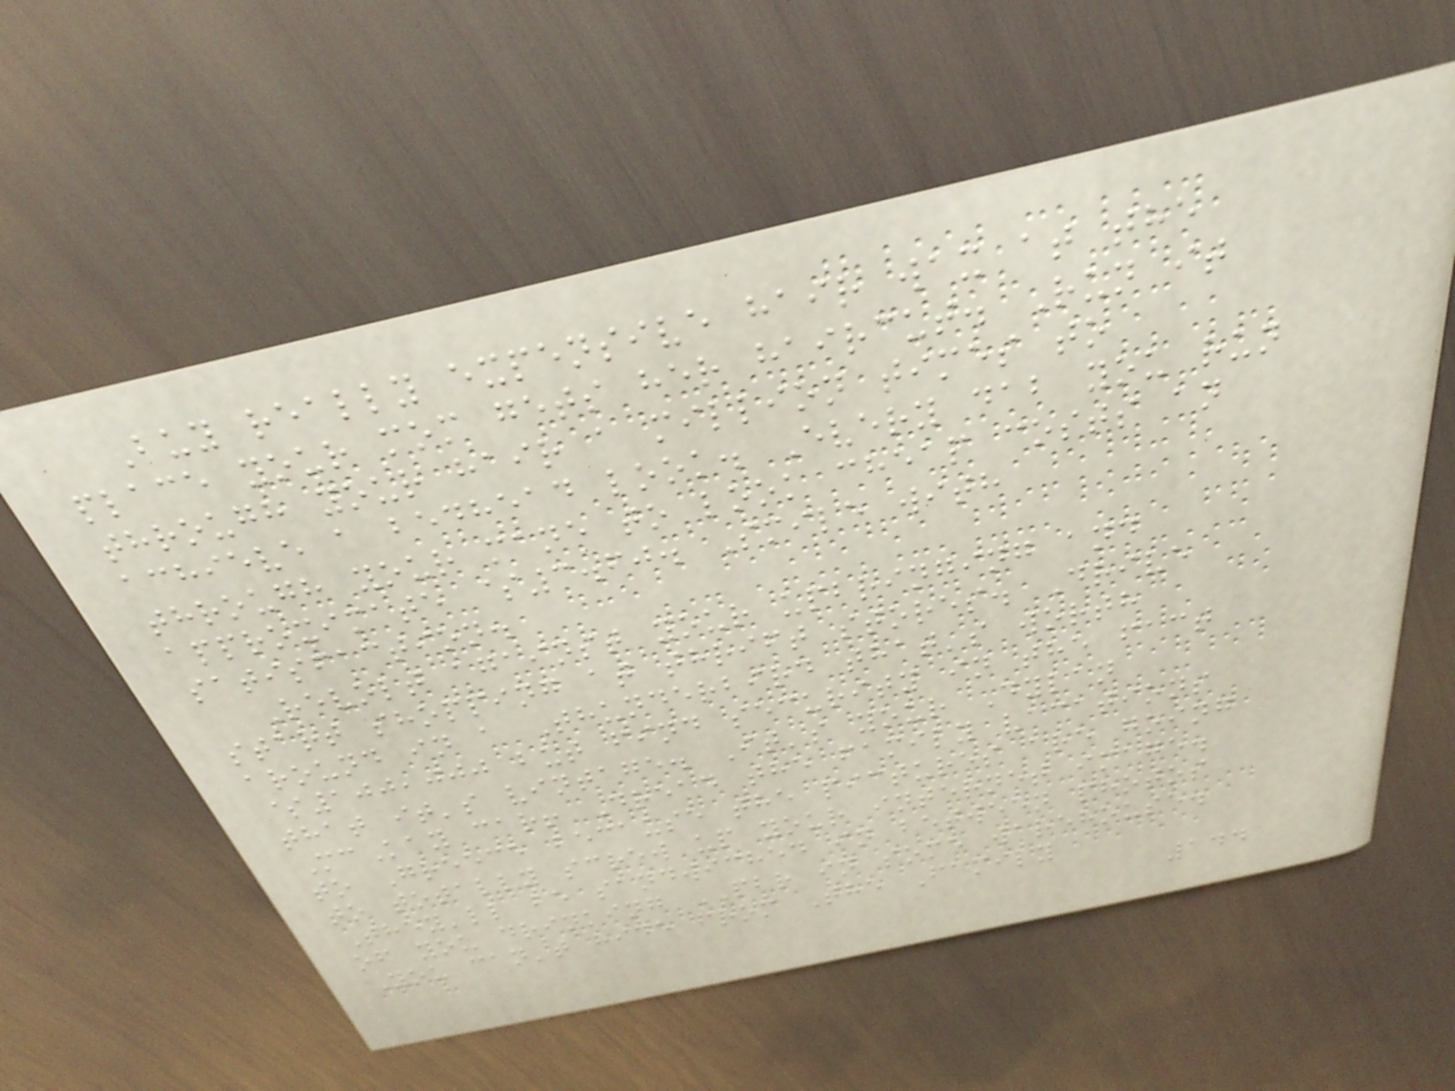Buy really expensive hair wax at the
place your mom gets her haircut. Run it
through your hair a million times to
achieve a bedhead look. Every dab you run
through your mane to look cheap costs an
approximate $3.60. Smile with
satisfaction.
Revolt against your upbringing and
start shopping at thrift stores. Drive
around in a Thunderbird that's worth
$100,000 but find security in the fact
that it's vintage. It's your Dylan
McKay car! Dread the family vacations
to Greece because the pictures are going
to totally screw up your internet image.
They'll be sandwiched in between photos
of you drinking PBR in some warehouse.
You can't hide from The Family
144
